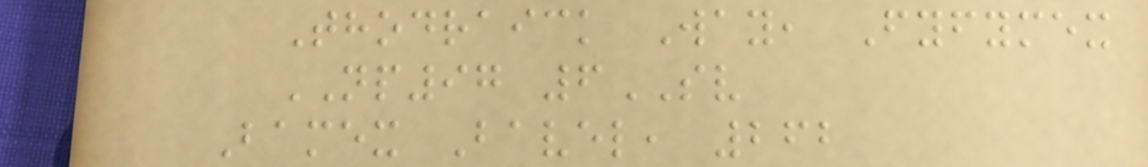Thodraick Way, Fyfymex
NP97 6SV
Bamex Bavel, 262
